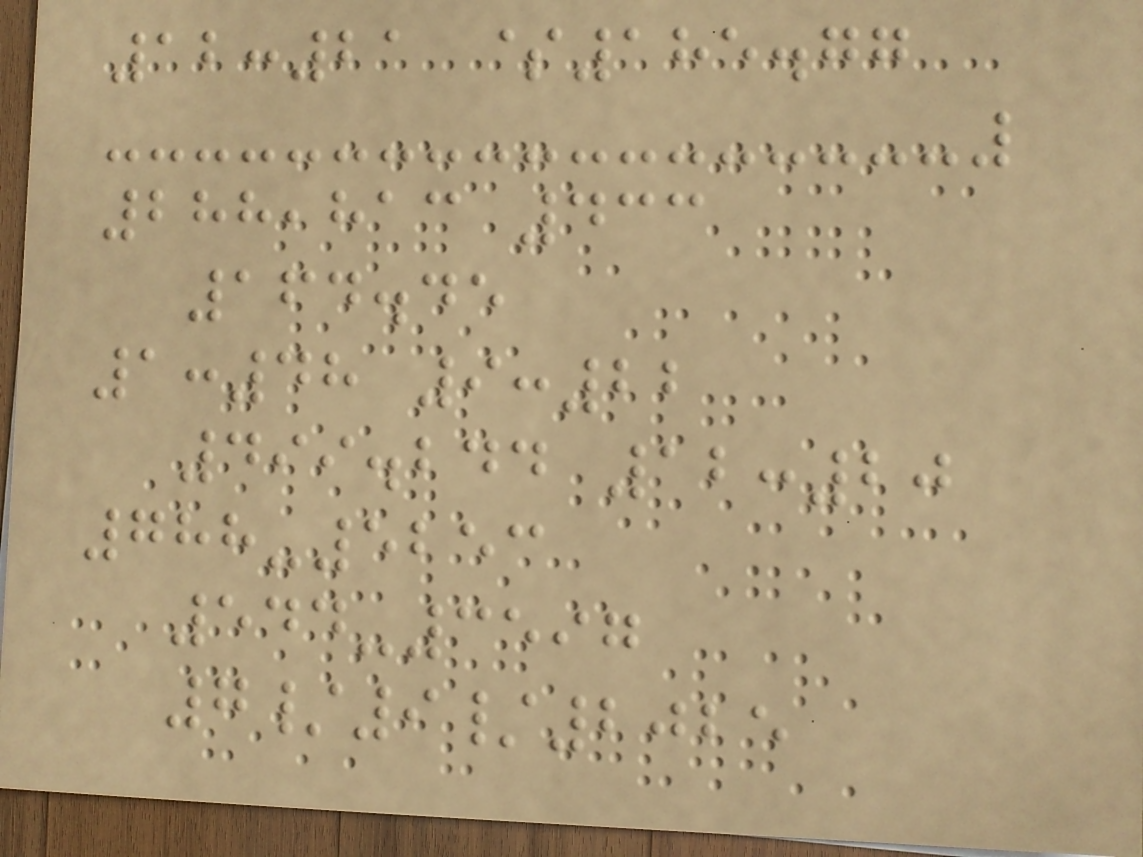12:21 $185.77
288,813 433
164.45
1:48 9:22
499.244 12:20
788-5253
544-3597
7/9/2025
